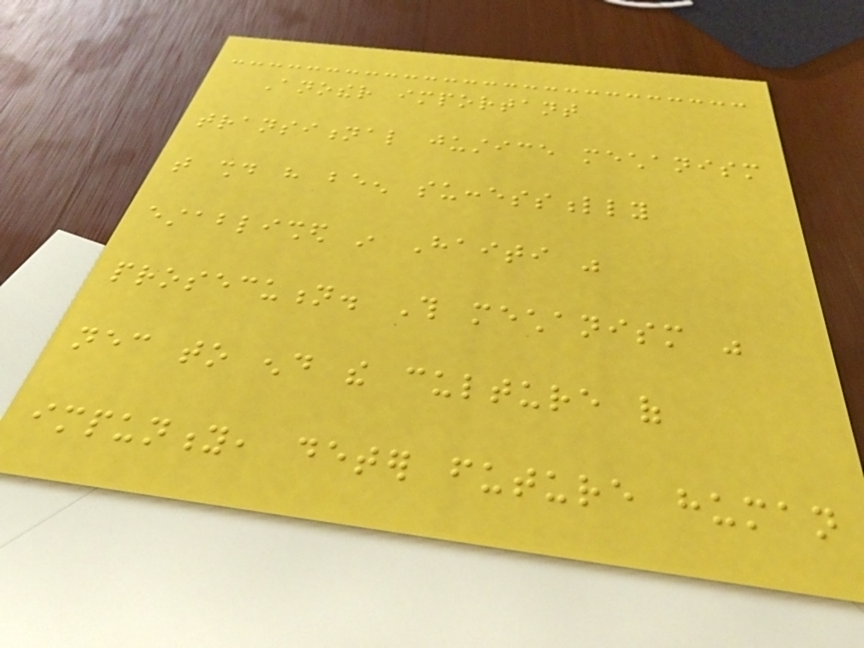Another important
transitional justice mechanism
that should have been successfully
established in Haiti was
prosecution. This mechanism was
necessary to end the culture of
impunity, deter future human
